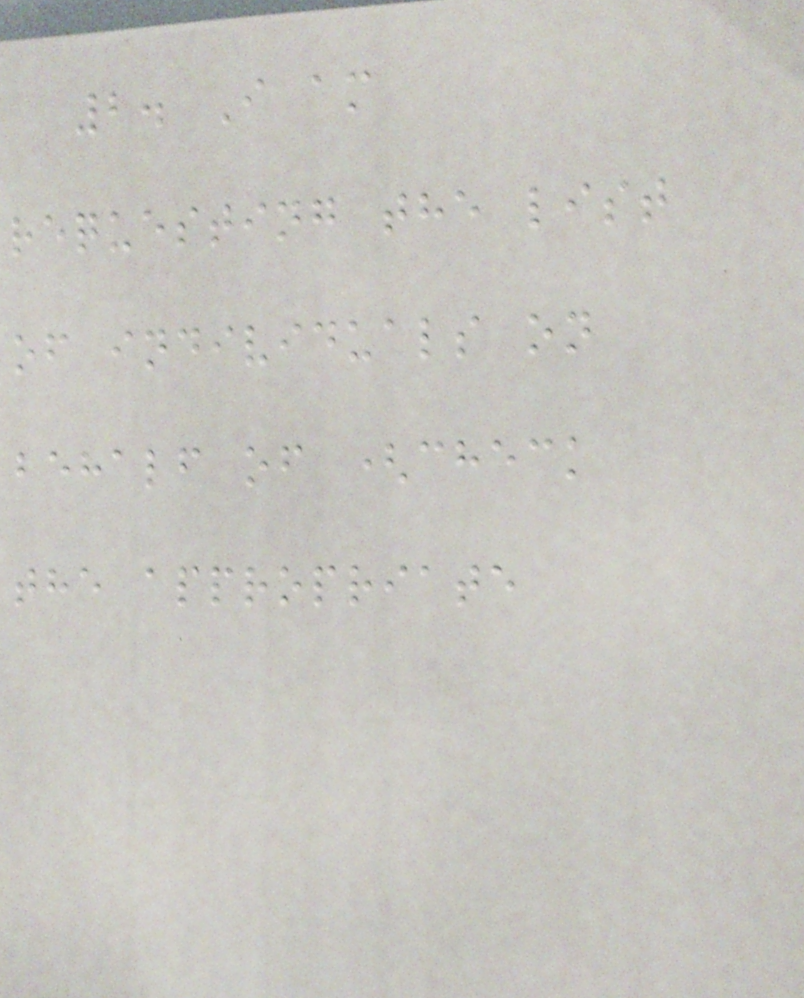2. I am
requesting the list
of individuals on
behalf of (check
the appropriate
